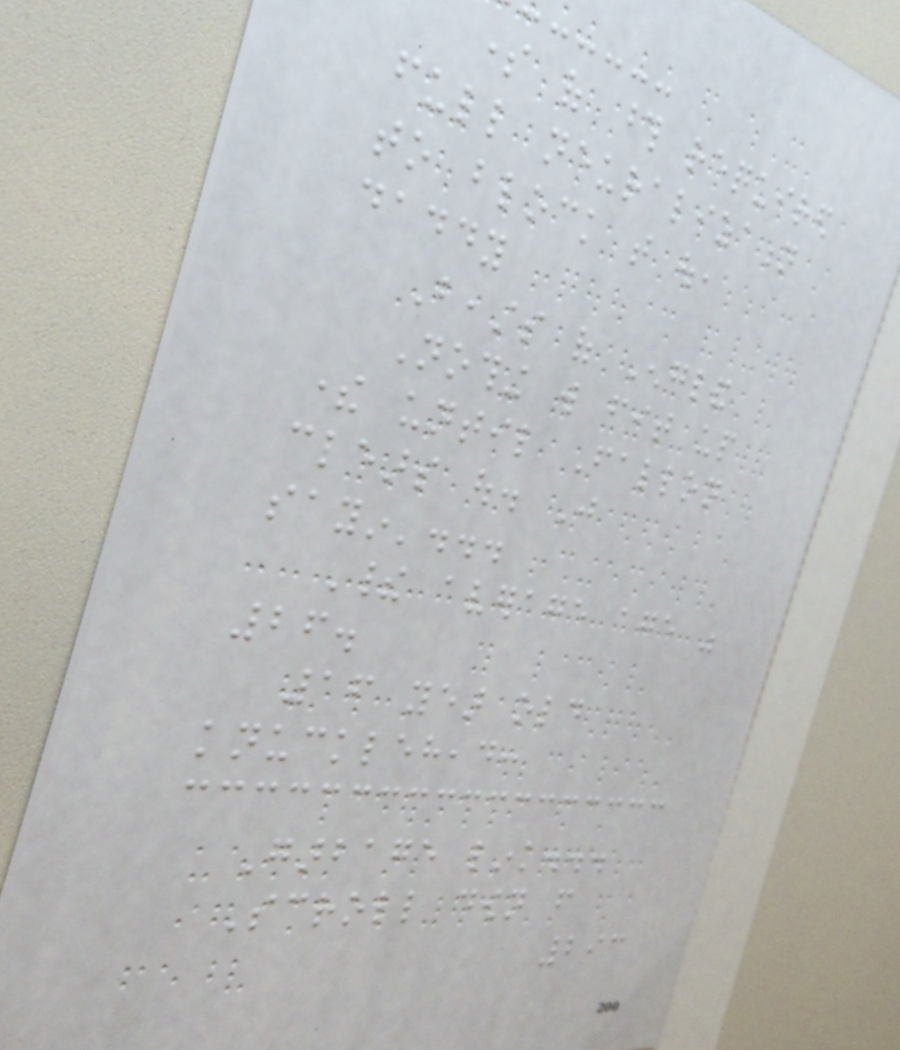some of those required
full neuralization
to block that out,
daddy
Beasts of England
Nothing will fit up
there until Fallon
clears out. Just
sayin'...
Their average age was
26.
16 year old
knucklehead:
Garbage link...
Scroll down from
293
